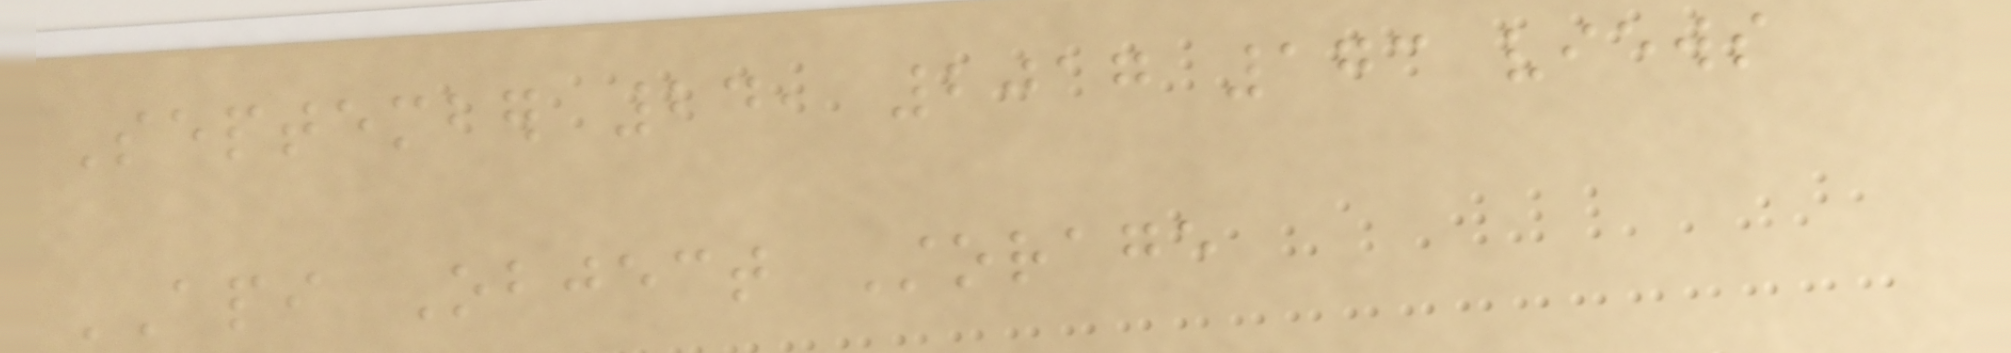September 24, 2017 173 views
API Object Storage
